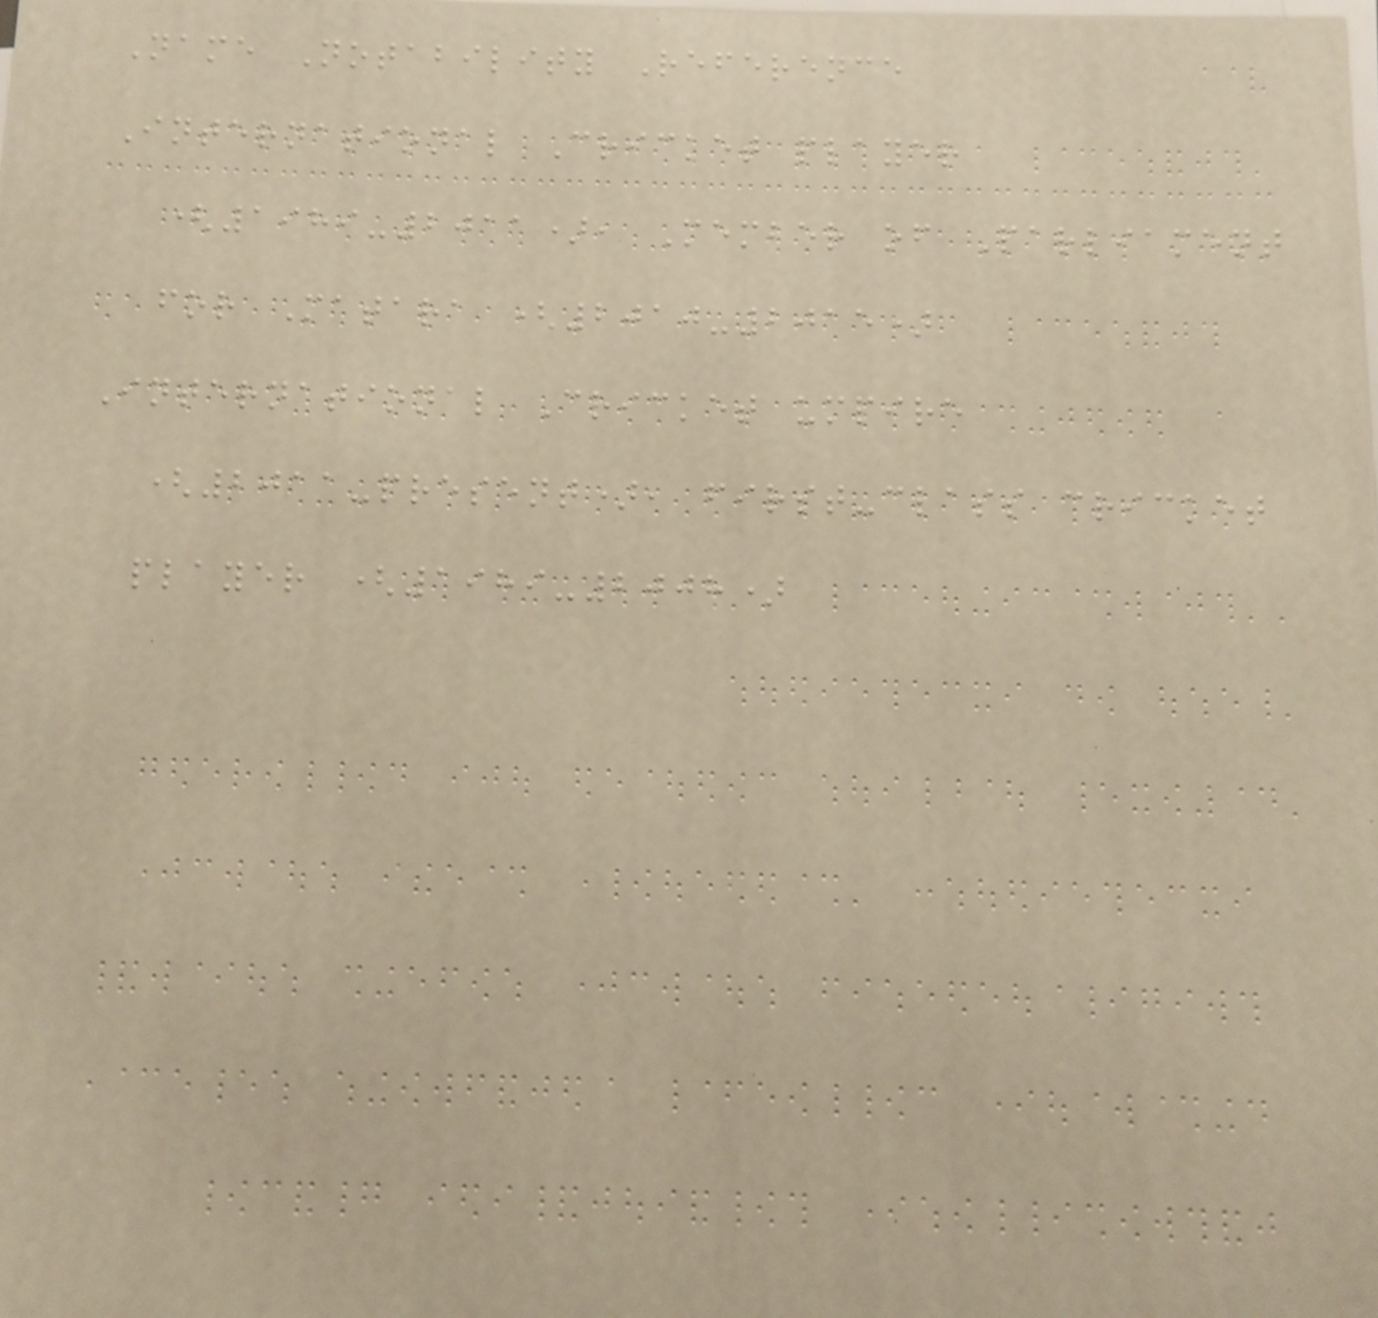Name Notability Reference
International Cricket player
(1989-2011), Member of Parliament
for Matara (2010-2015)
International Cricket umpire
(2011-present), first-class cricket
player (1989-2008)
